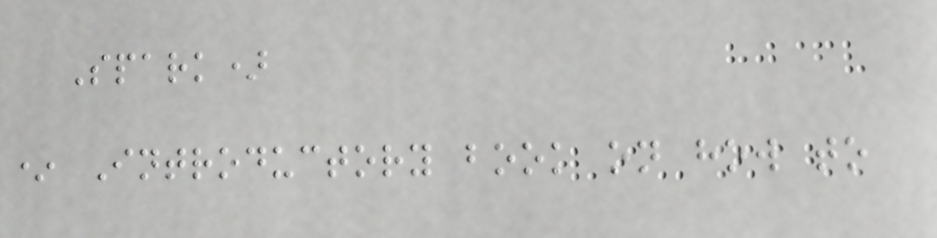Spark)
* Introductory book on how to
